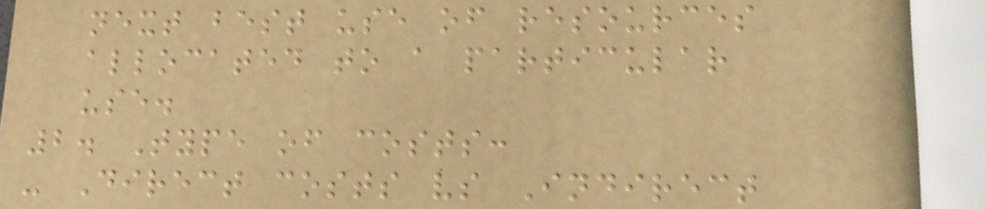next best use of resources
allocated to a particular
use.
2. Type of costs:
- Direct costs vs Indirect
